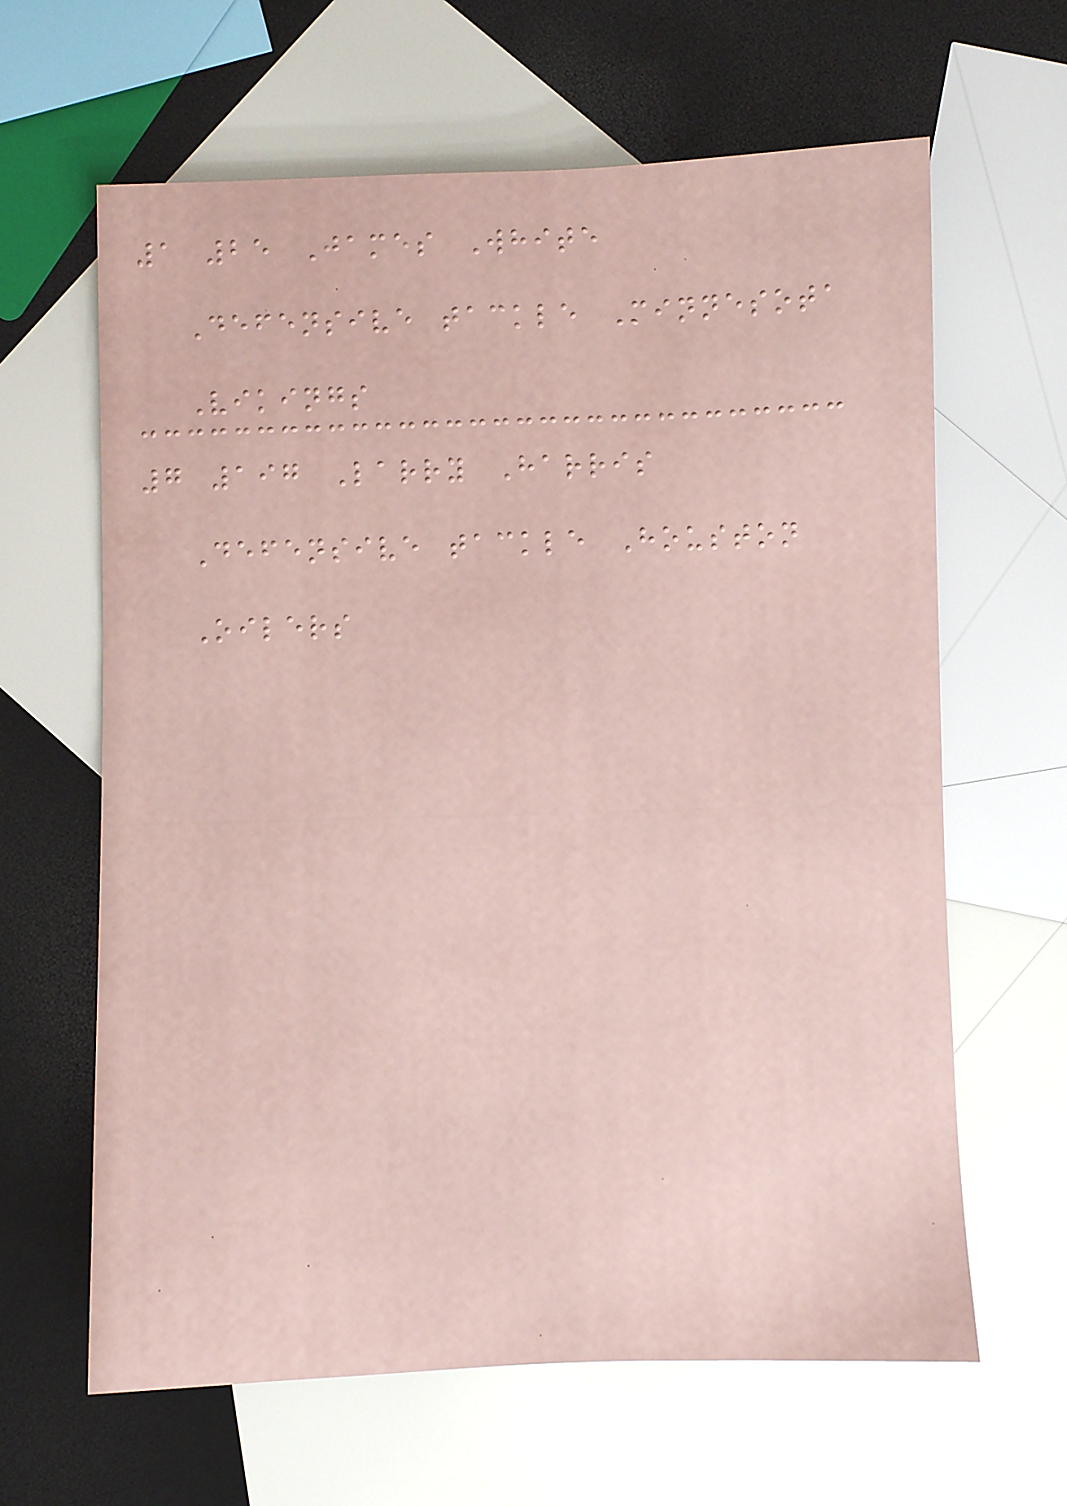1 25 James White
Defensive tackle Minnesota
Vikings
7 197 Larry Harris
Defensive tackle Houston
Oilers
